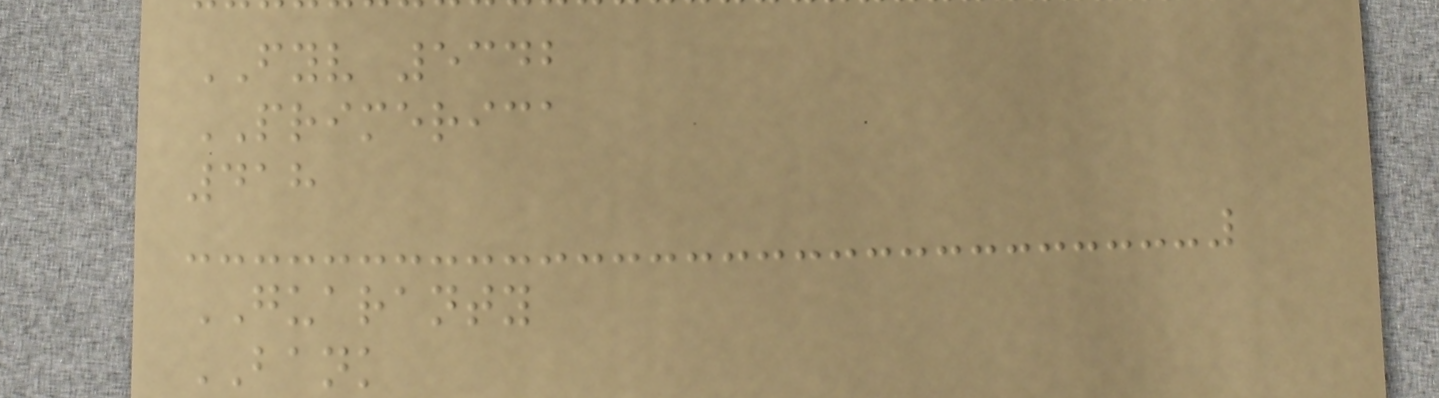FYV 5342
PRIMERICA
418
GUARANTY
BANK
